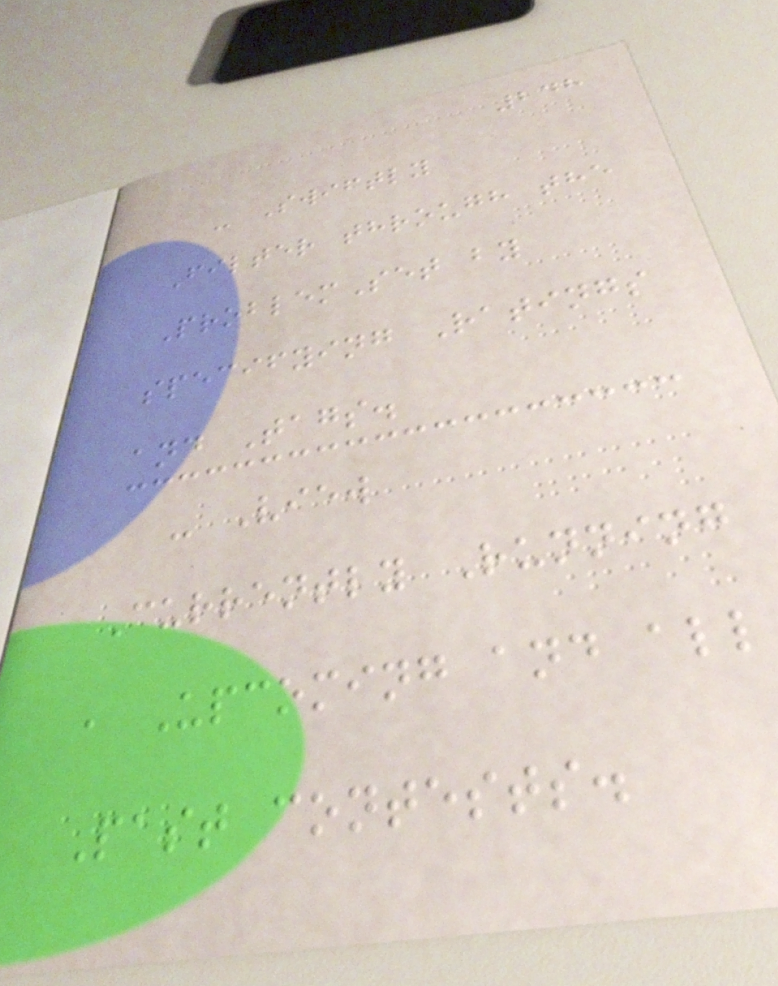248
- Swiftly
Filter through the
ProblemSet by
specifying Ratings
and Tags.
- View
Currently Running
, Upcoming and all
Past contests.
